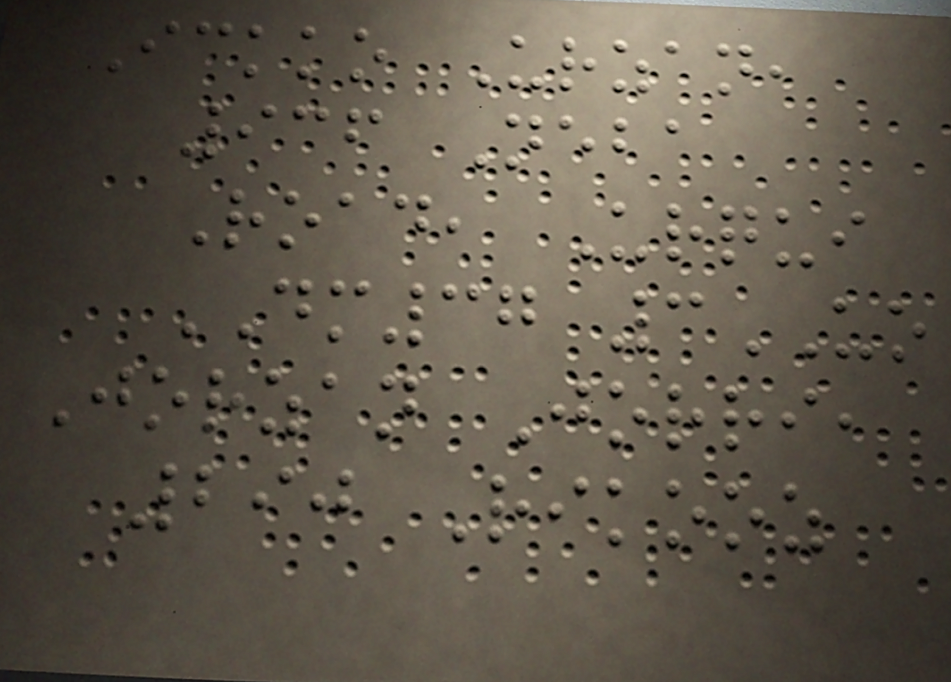Ickko Urzan,
936 Neba
Road, Urqui
DM37 3UO
Jorzan Jorri,
290 Rikooz
